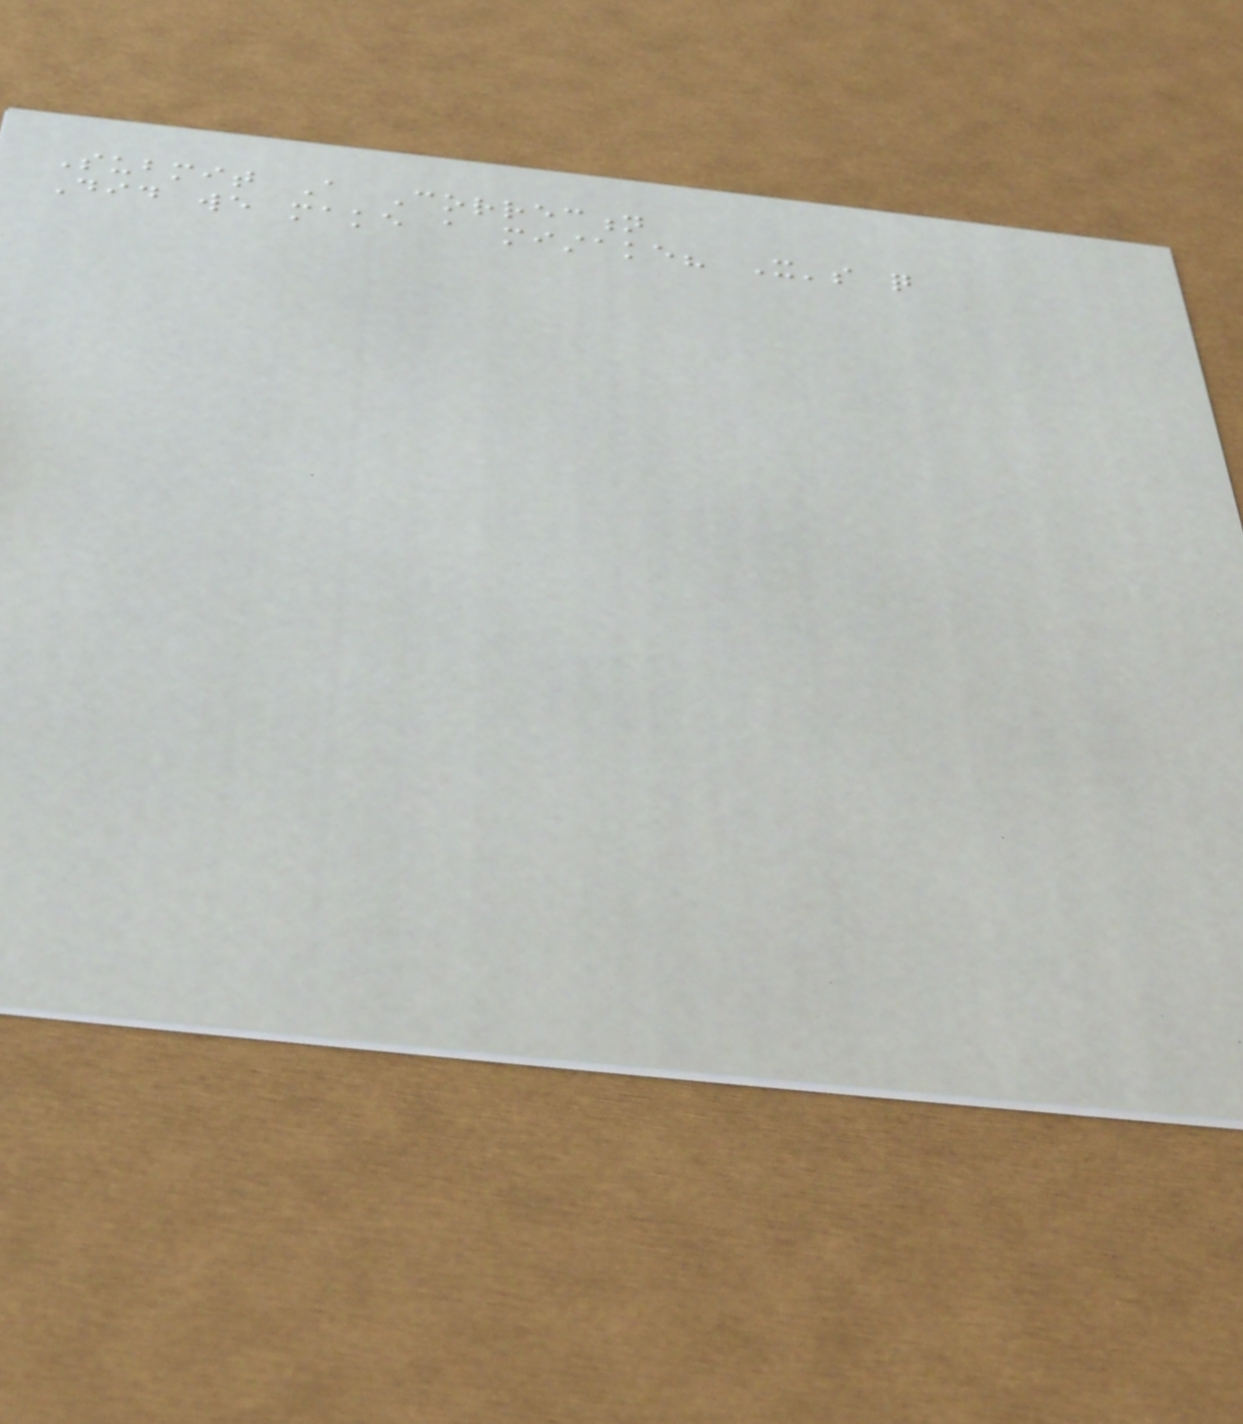Submit A Correction
Did we make a mistake? It's quite
